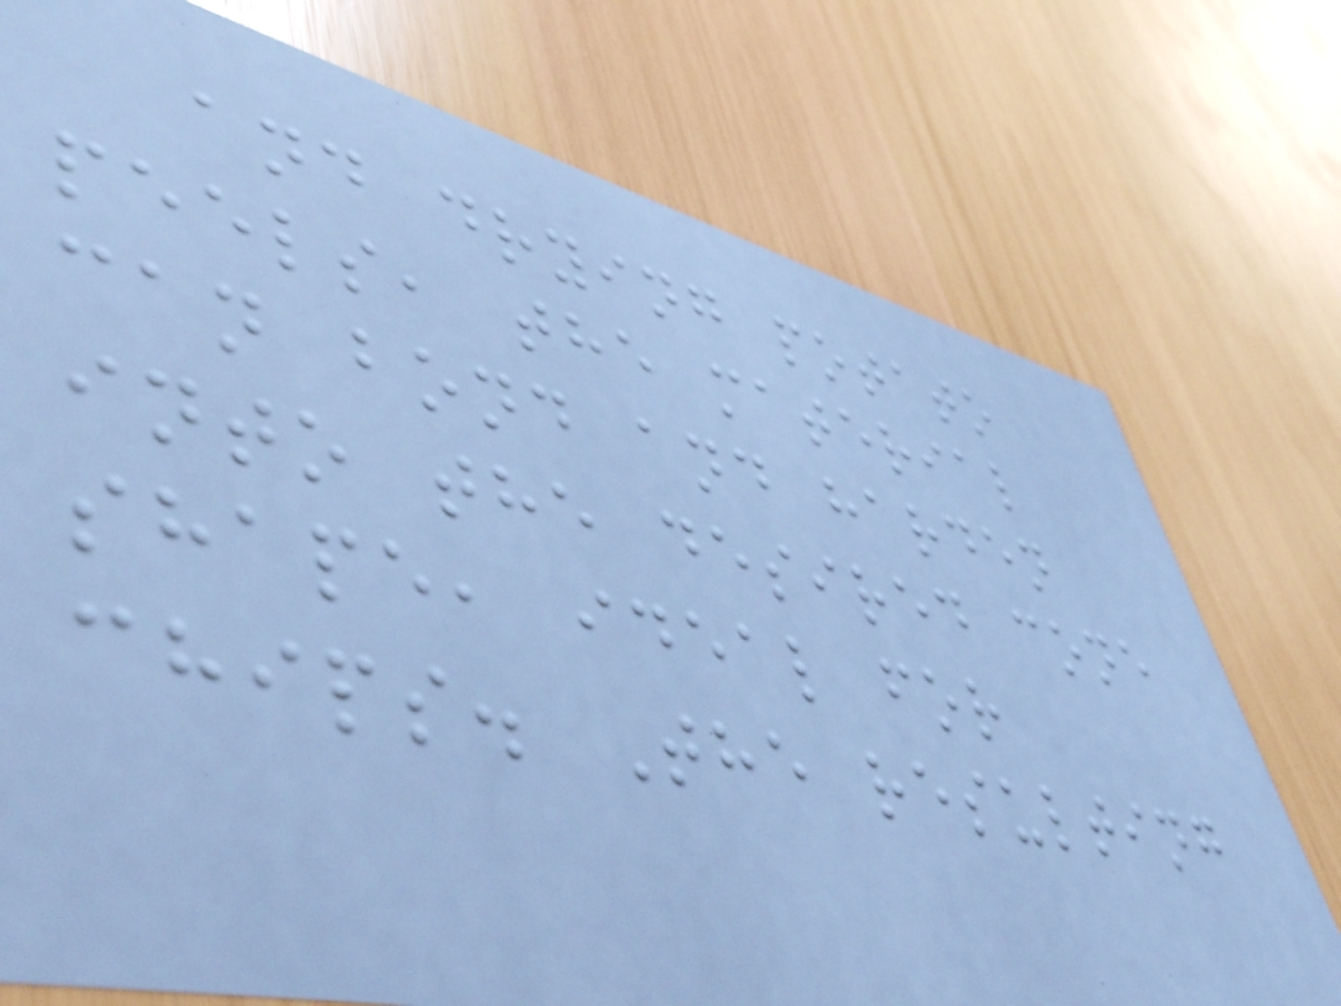and drying potato
peels, the material
can bond and harden
into the desired cone
shape, ideal for
chips. The resulting
